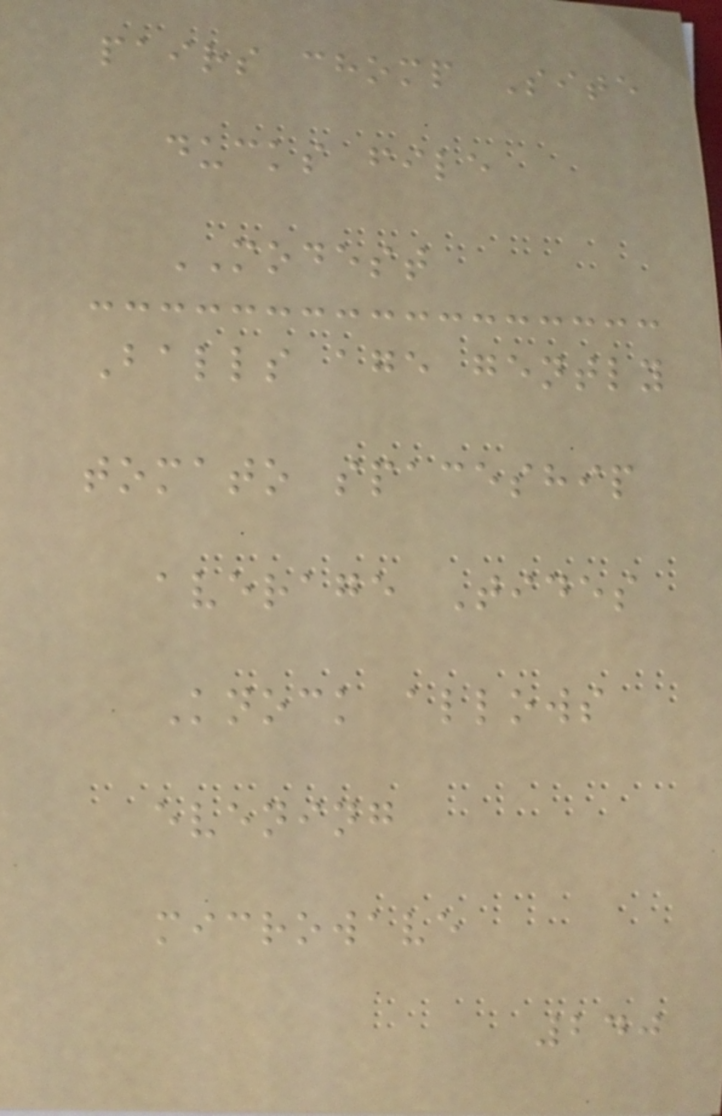pairs chomp Site
ducks file
MODEST
Balls age gently
tomato spaceship
average Tides
Knock allows
evening
microwave
240
